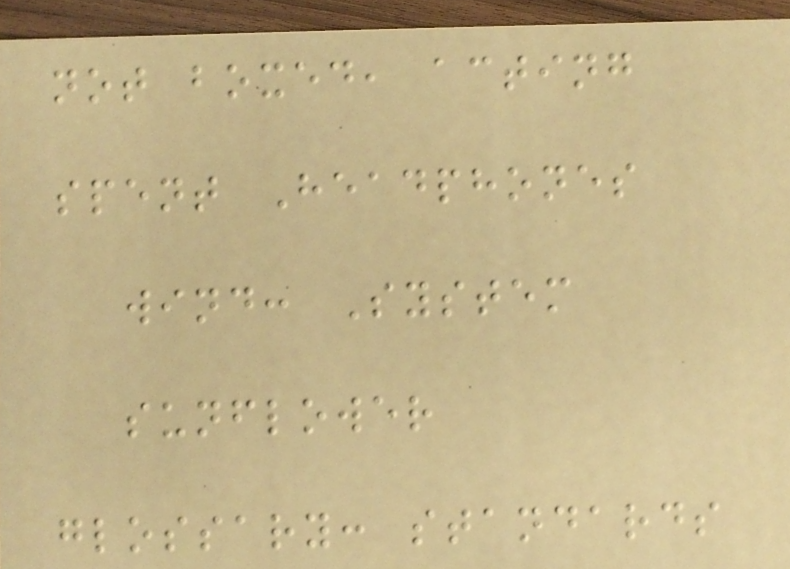not boxed, acting
spent Headphones
wind: System
sunflower
glossary: standards
